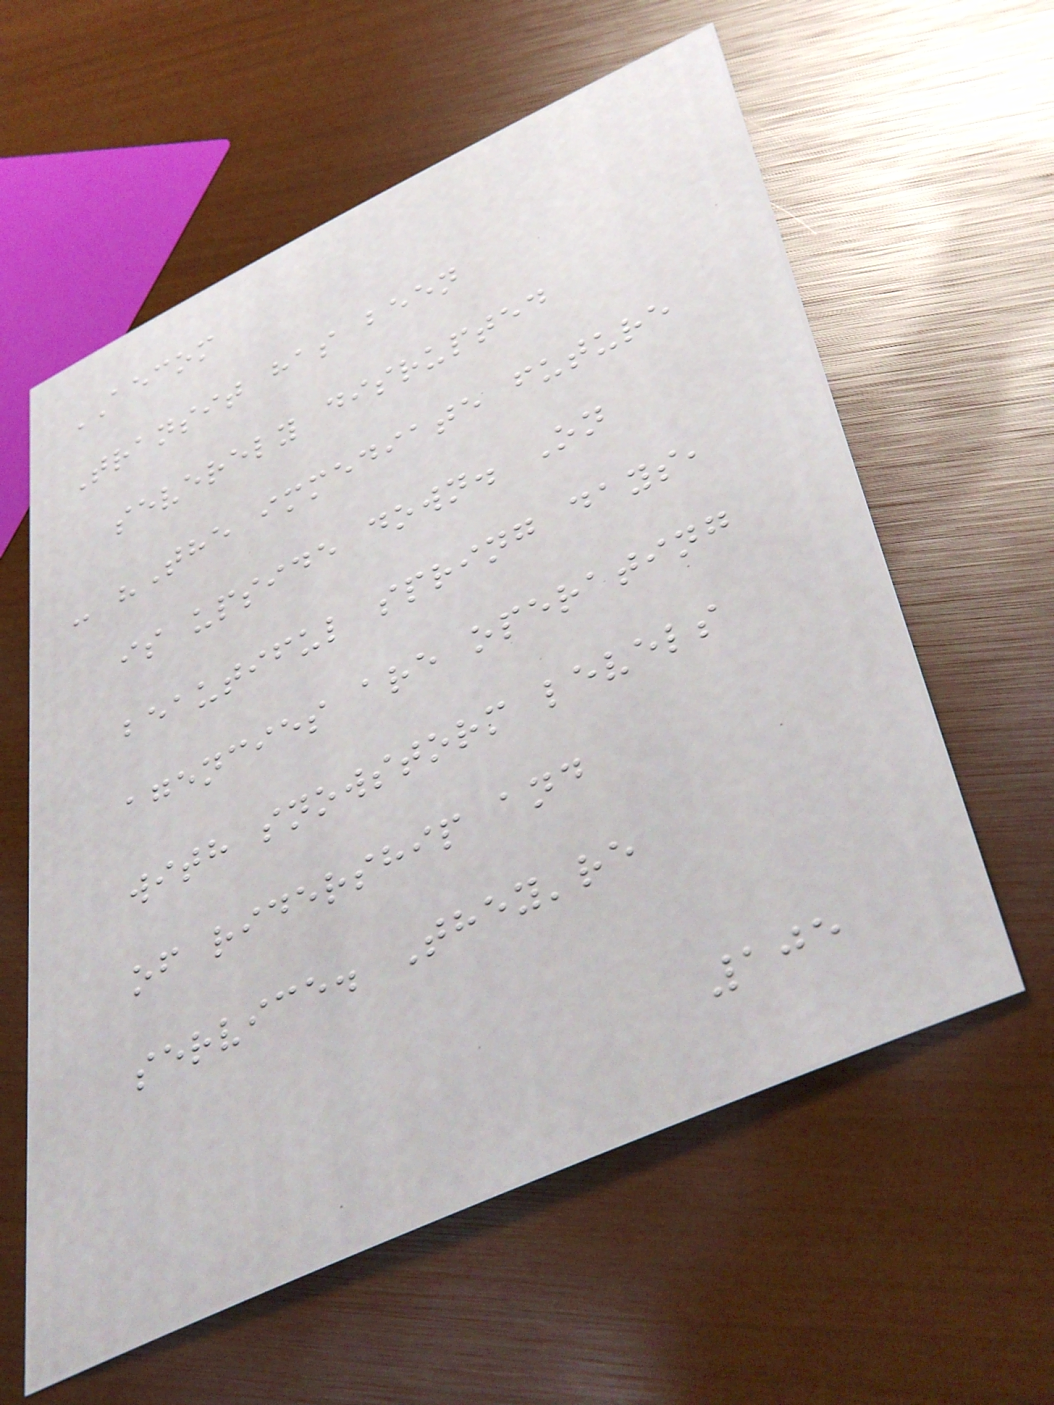AECOM
Transit has been
severely disrupted
- "The immediate future
is upside down. On
beautiful spring days,
agencies are operating
with snowstorm levels
of ridership and
service. They're
105
